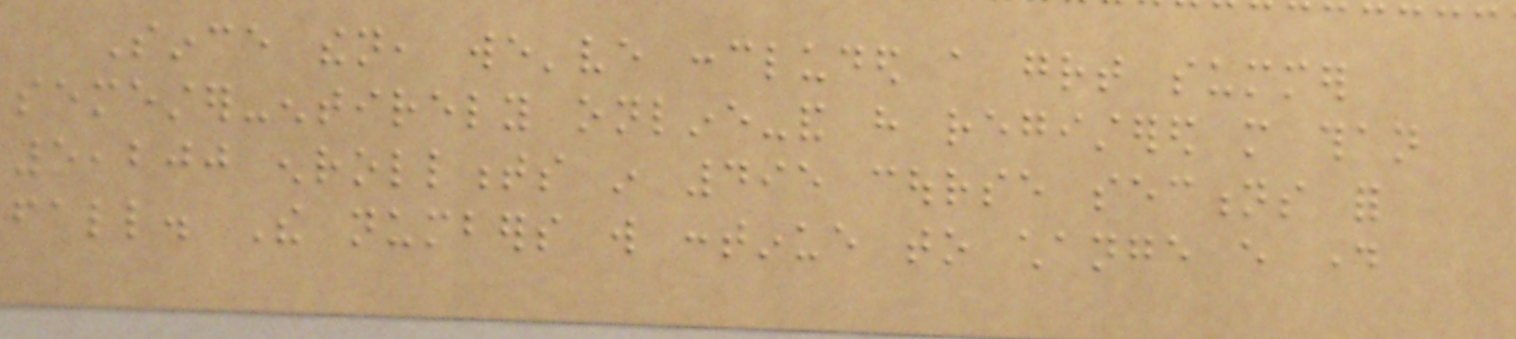Since then, we've concluded a great summer
semester-entirely online-and have registered more than
5,200 enrollments in 495 course sections for
fall. The numbers will continue to change every day
